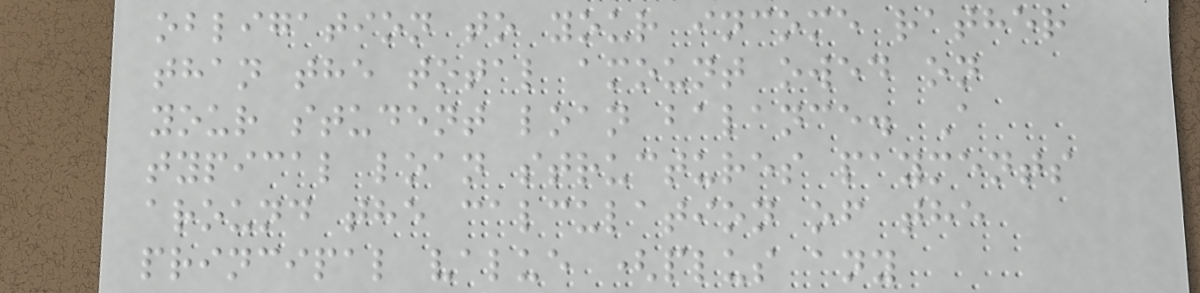obligation to your income rather
than the total amount owed on
your student loan balance. A
typical loan structures payments
around the calculation of the
principal value (plus any
